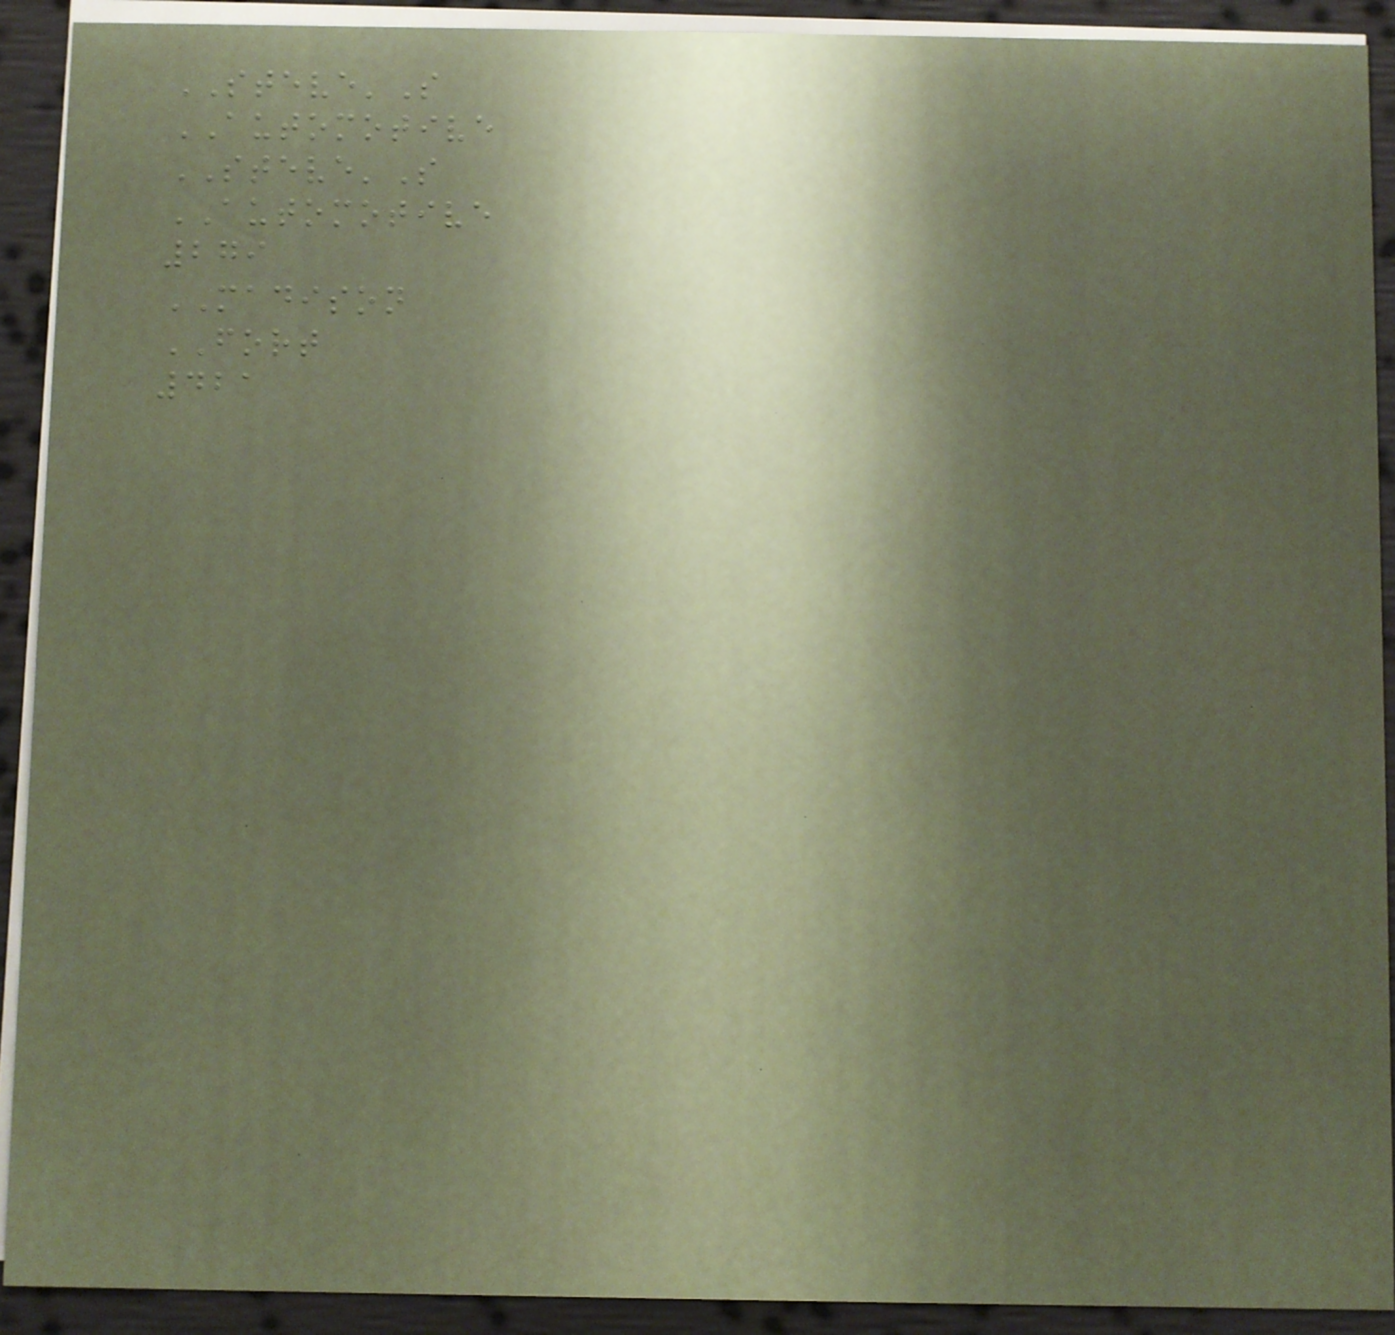STEVE'S
AUTOMOTIVE
STEVE'S
AUTOMOTIVE
279
MADISON
FORT
421
